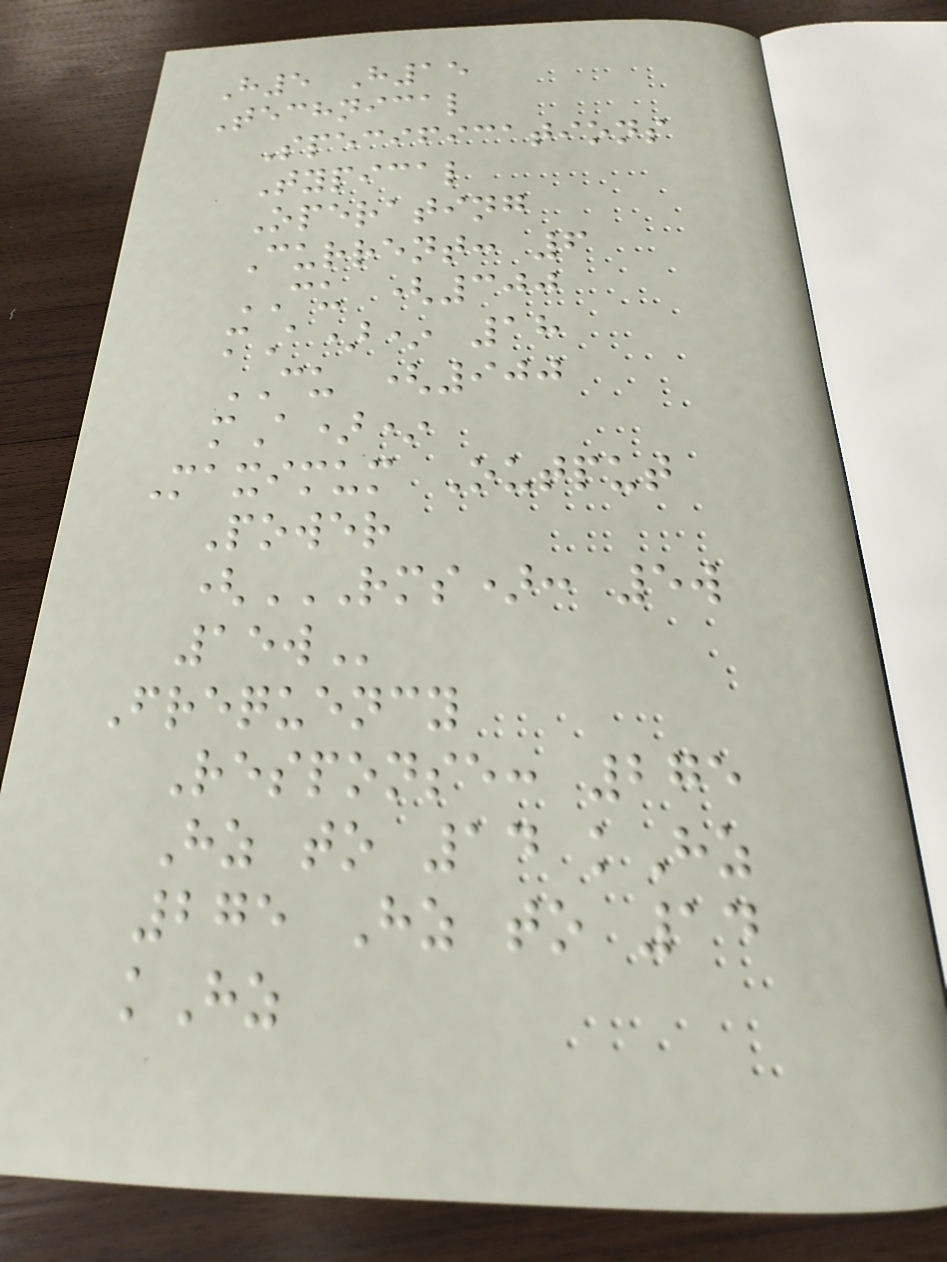H5 H15
Technical
Specifications
Typical
Operating
Current: 6
CU (300
mA)* 18
CU (900
mA)*
Maximum Output
Power
(RMS): 5W
15W
Frequency
Response: 275
Hz to 14 kHz
275 Hz to 14
kHz
